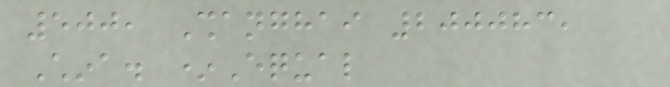500, Shanghai 200083,
China. *Equal
